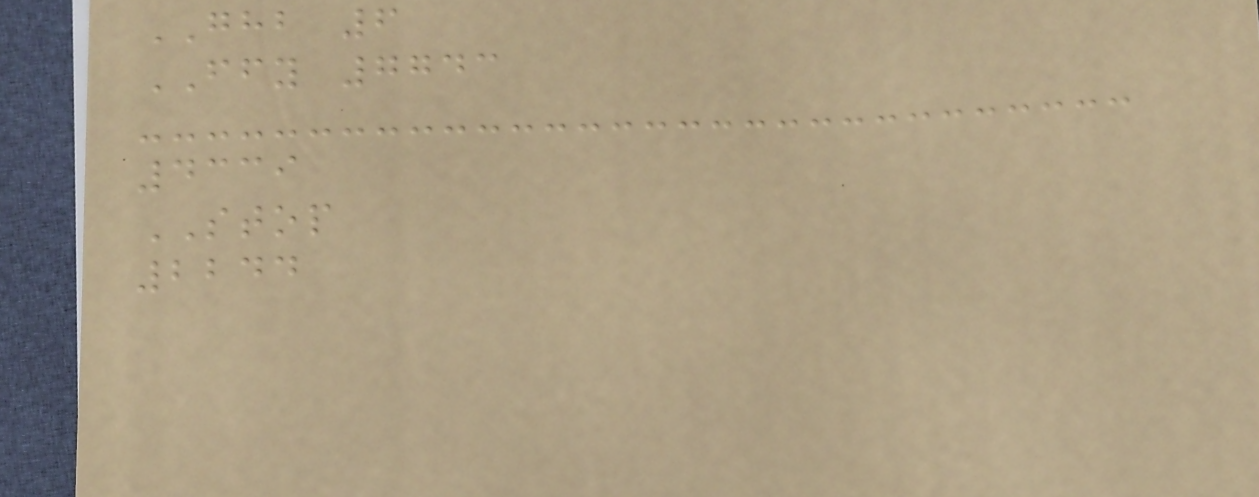GHB 6
FFY 7743
4339
STOP
2244
